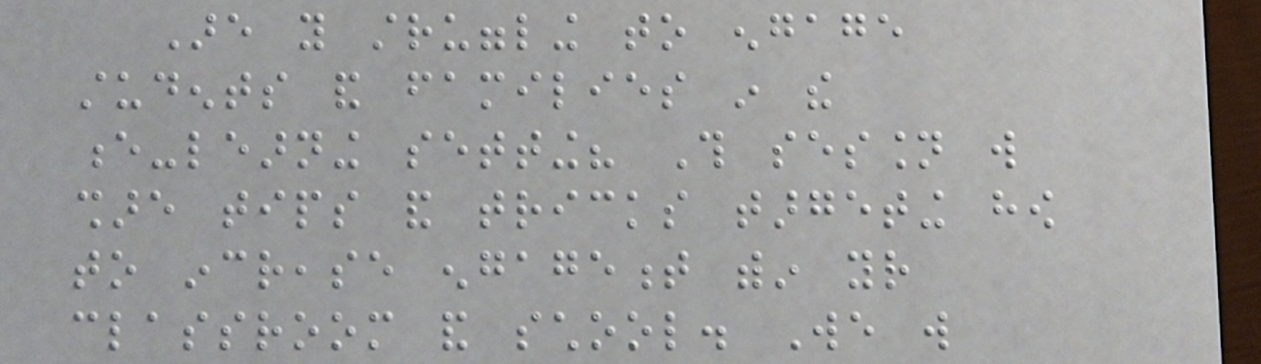Are you struggling to engage
students and families in the
e-learning setting? This session will
share tips and tricks targeting how
to increase engagement within your
classroom and school. We will
